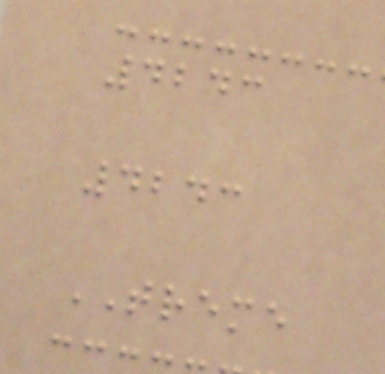4243
4243
TREME
